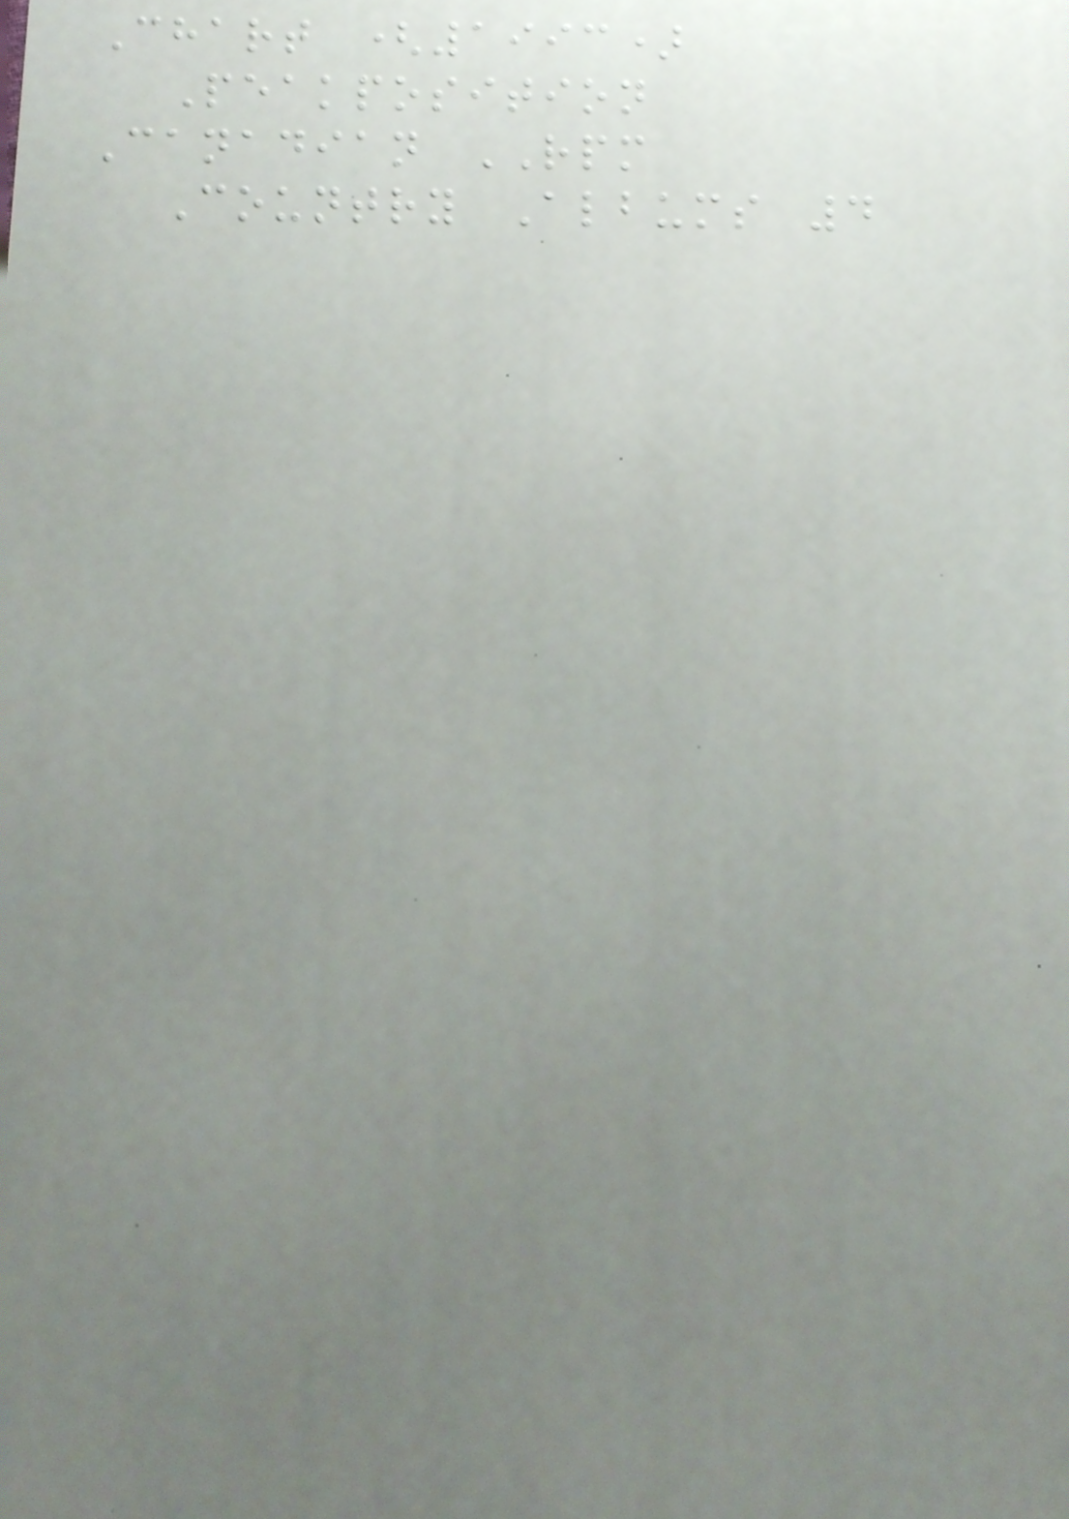Chart (1993)
Peakposition
Canadian RPM
Country Albums 4
